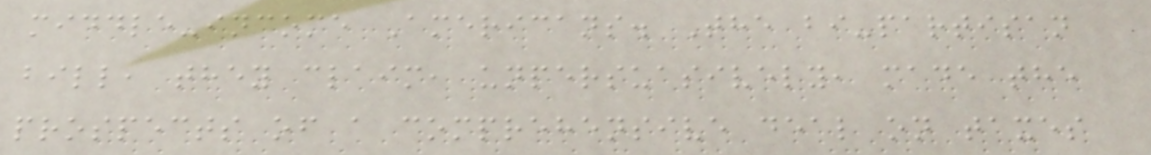middle-income Americans. The bi-partisan
bill, they claim, unpersuasively, made the
prospects of a comprehensive deal on taxes
